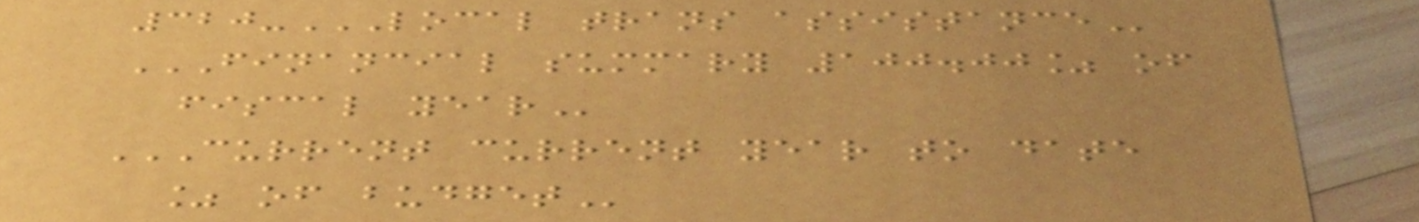320-LOCAL TRANS ASSISTANCE
FINANCIAL SUMMARY 100.00% OF
FISCAL YEAR
CURRENT CURRENT YEAR TO DATE
% OF BUDGET
